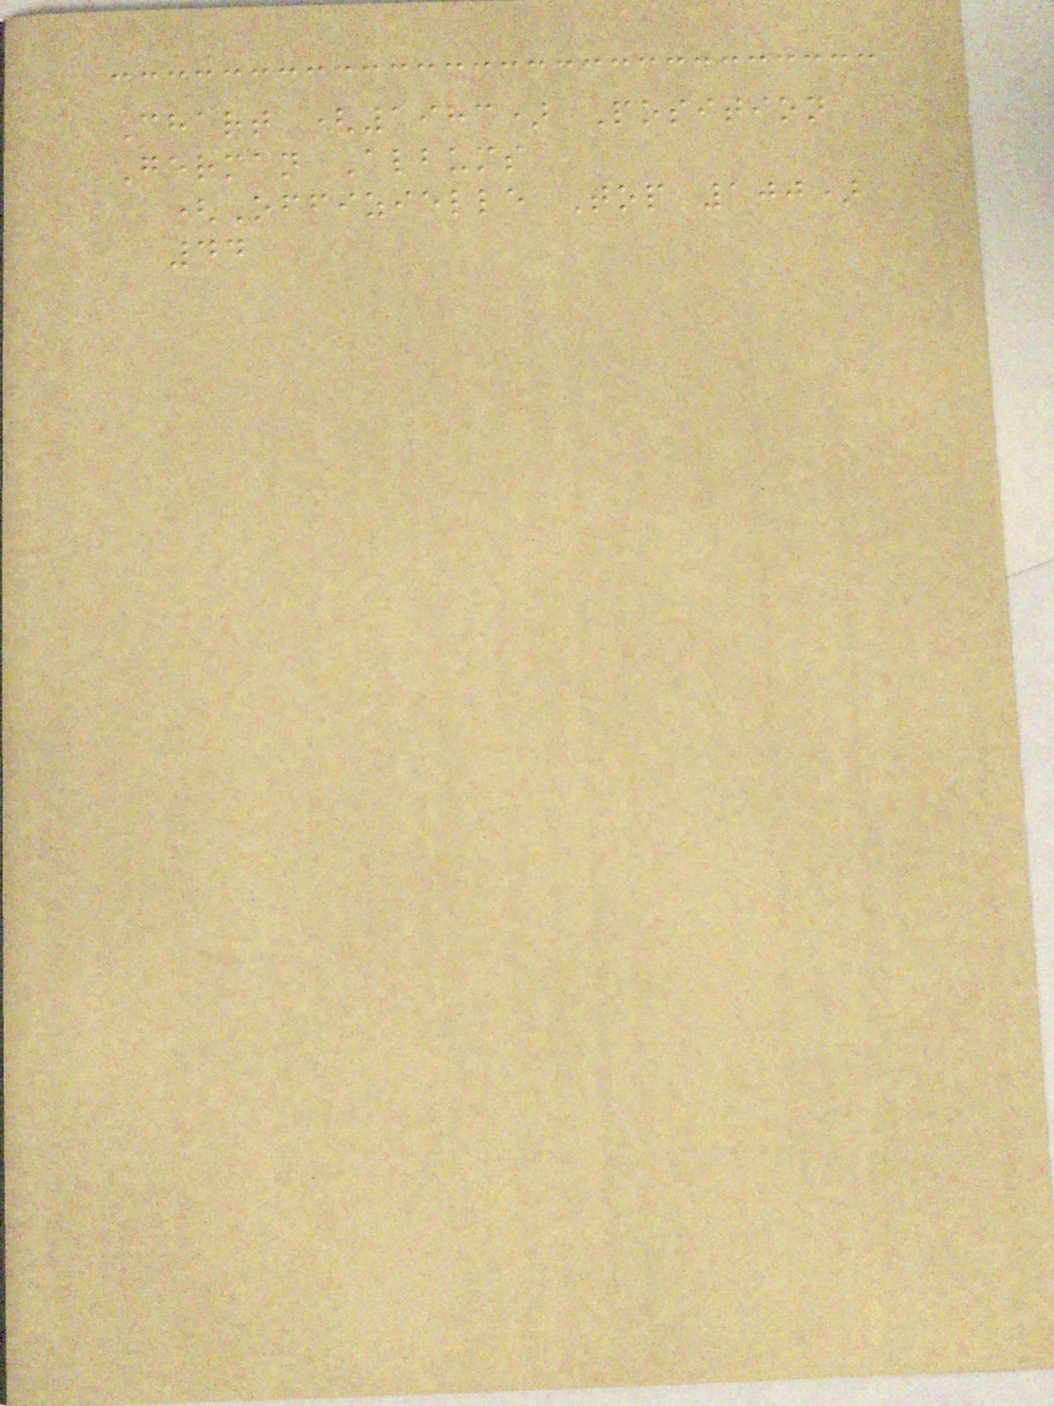Chart (1983) Position
German Albums
(Offizielle Top 100)
44
